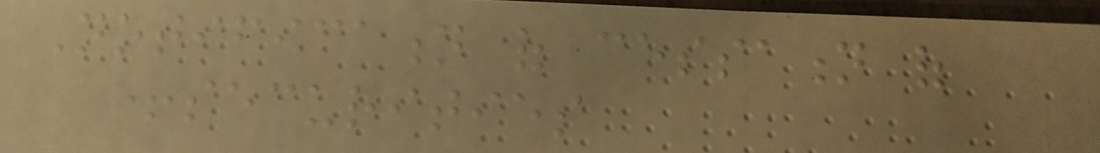Notification of cessation of
+securities
